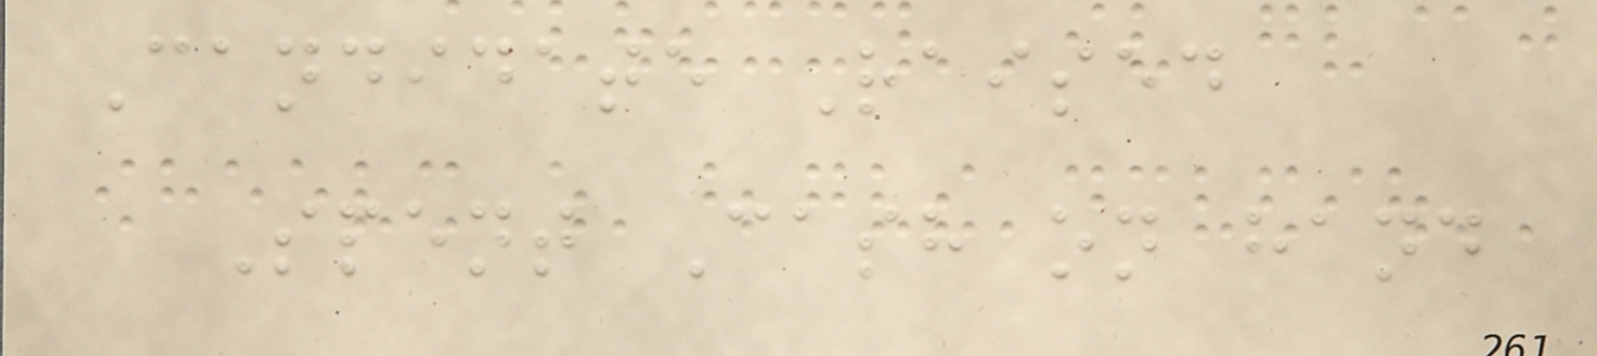Candidate Raised
Spent Cash on hand
